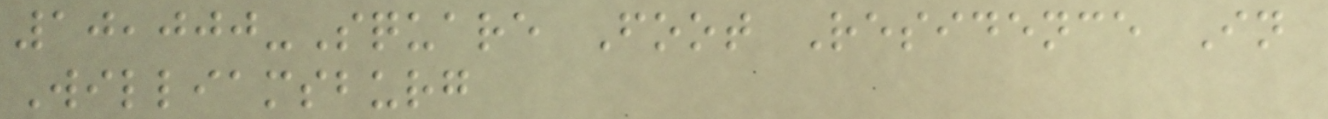10,000-Square Foot Residence In
Williamsburg
